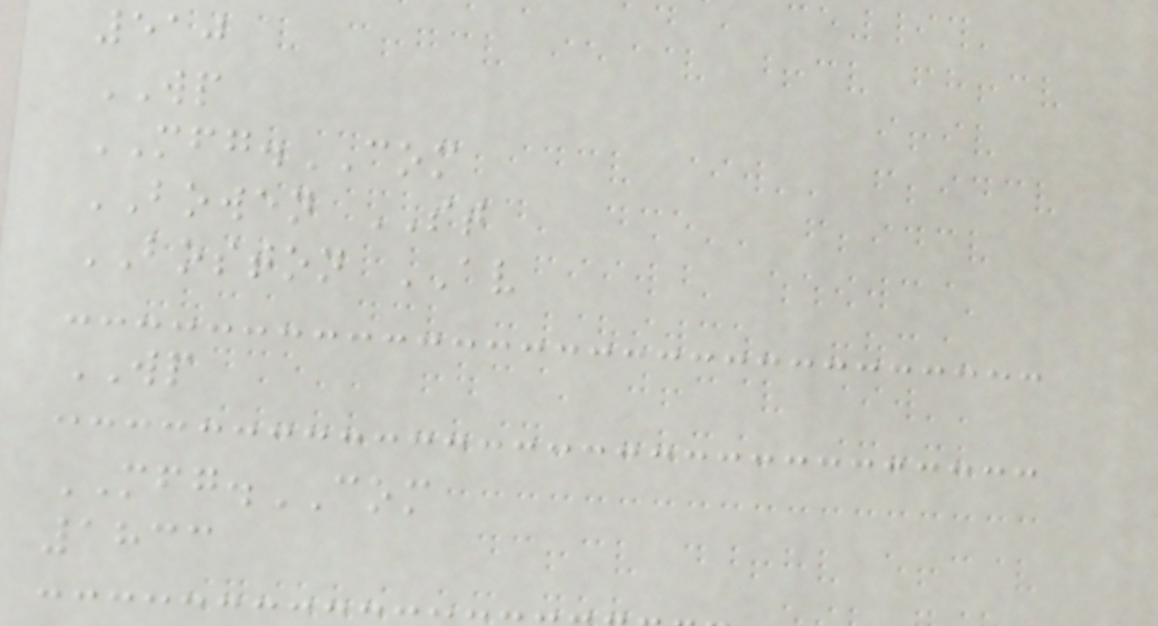510
WP
MFG.COM
BOWEN ST
BOSTON AV
WP
MFG.COM
1833
